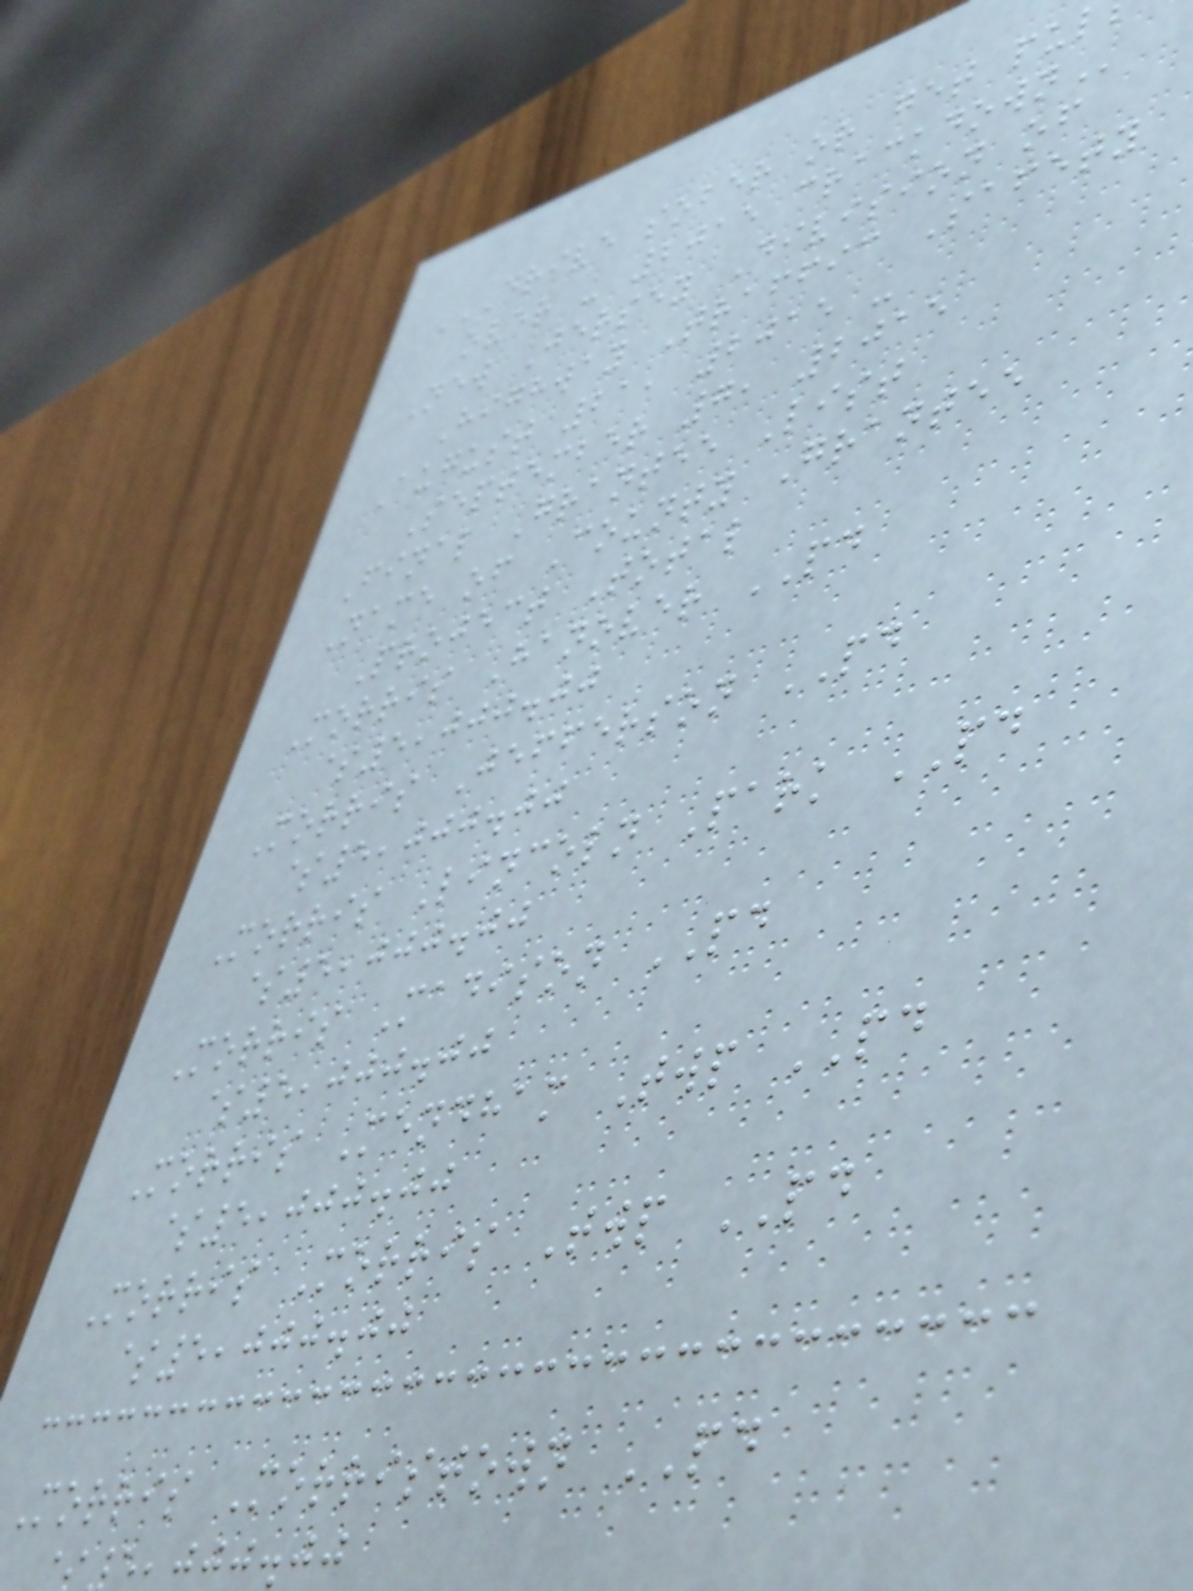over - 2015
New Jersey Division of
Highway Traffic Safety
August 21, 2015 -
September 7, 2015
Final Grantee List
Name of County Grantee
Project Total
Morris Hanover PD
$5,000.00
Morris Jefferson PD
$5,000.00
Morris Lincoln Park PD
$5,000.00
Morris Madison PD
$5,000.00
Morris Mendham Twp PD
$5,000.00
Morris Morris Twp PD
$5,000.00
Morris Morristown PD
jjj.jj
